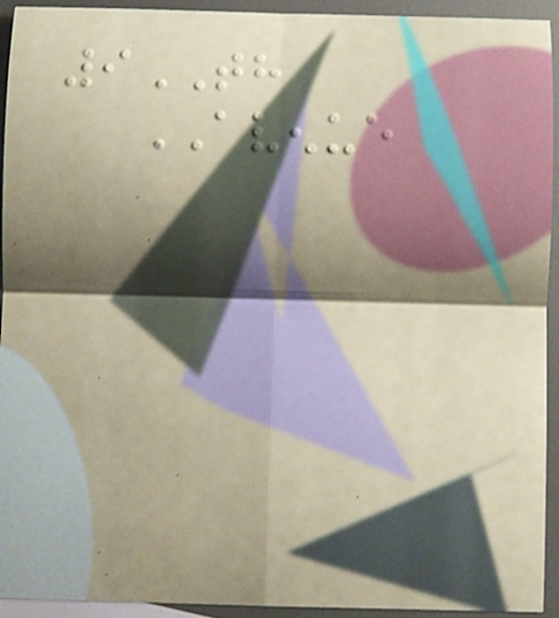9TH
AVENUE
